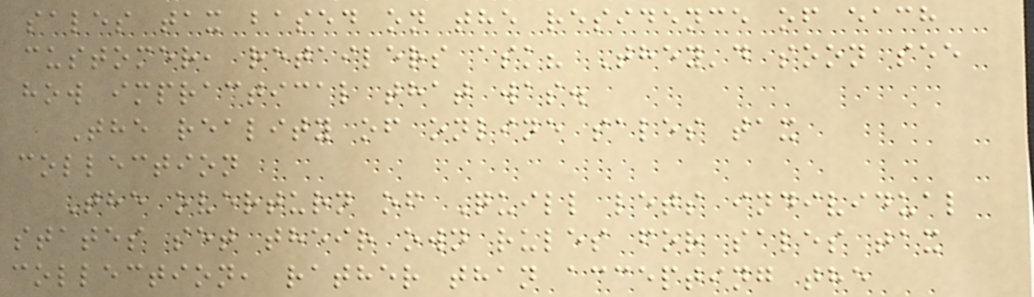sales tax based on the residence of each
customer, retailers ask? They'd soon see
how impractical that was.
The reality of online sales tax
collection
The overturn of Quill lets individual
states set their own rules for sales tax
collection, rather than accepting the
